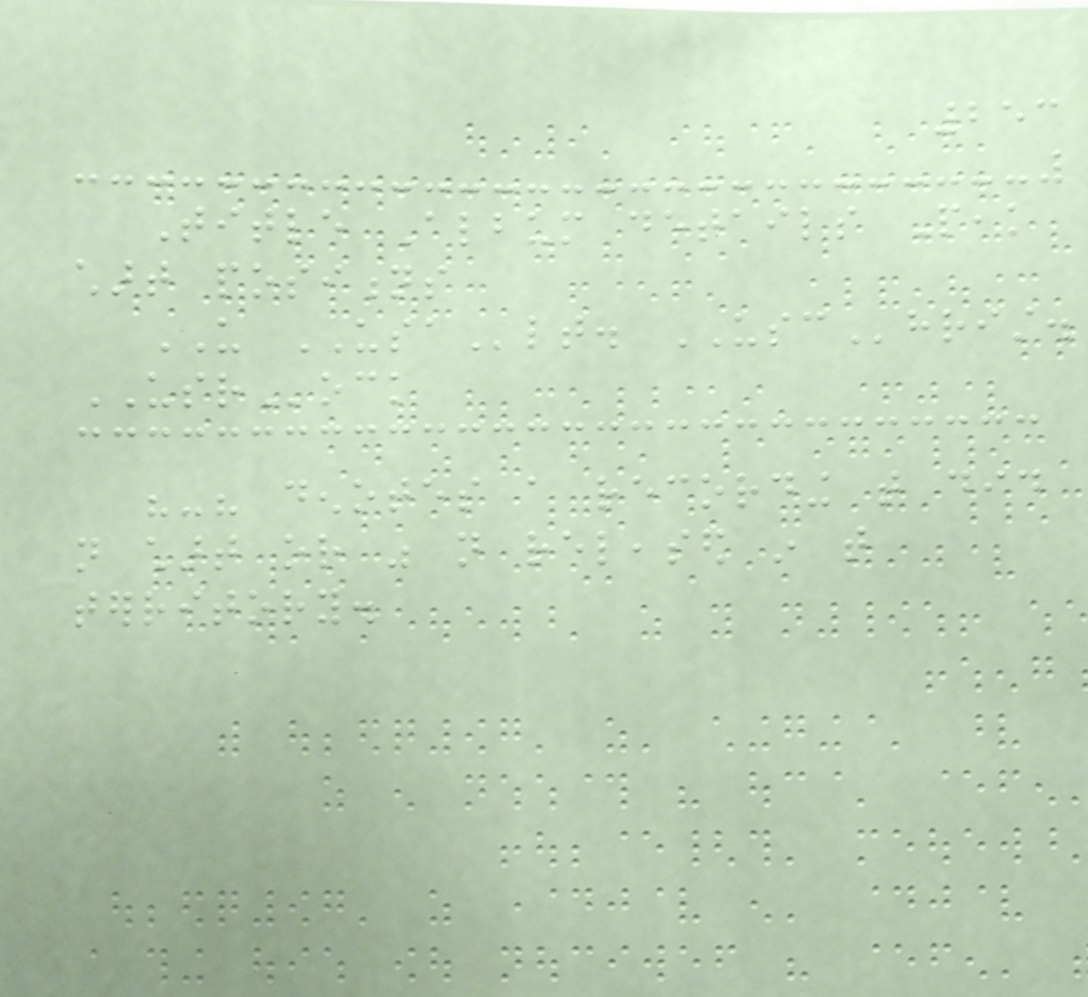253
Title Album details Peak
chart positions
US USAlt. USChrist.
USRock
"-" denotes a recording that did
not chart or was not released in that
territory.
